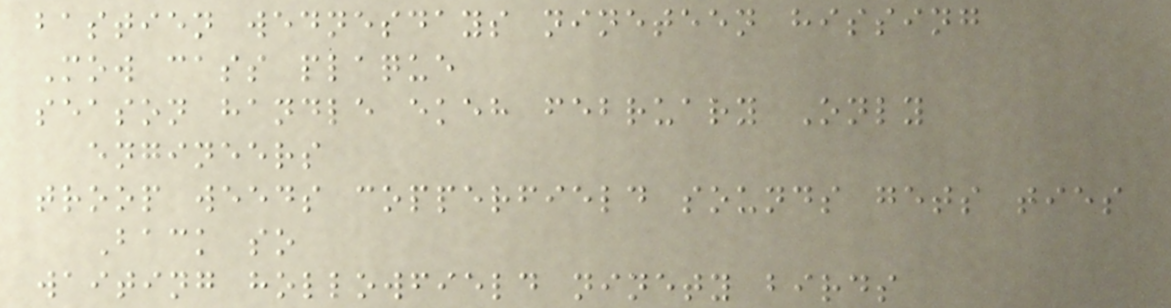bastien wednesdays nineteen hissing
Mow cass plaque
season handle ekeh february Only
engineers
troop weeds copperfield sounds gets ties
Back so
waiting hollowfield ninety birds
